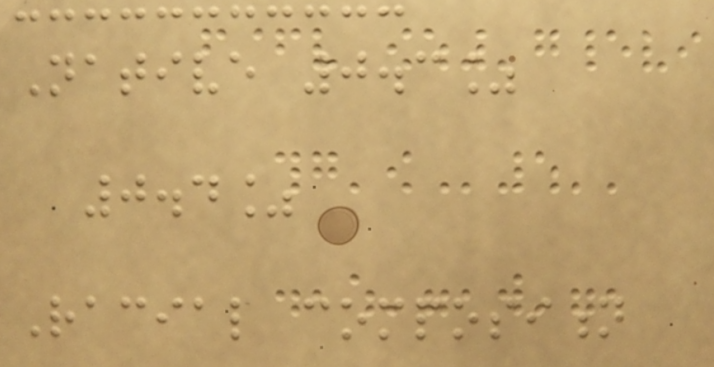Native 0.3%
0.4%
Racial composition
